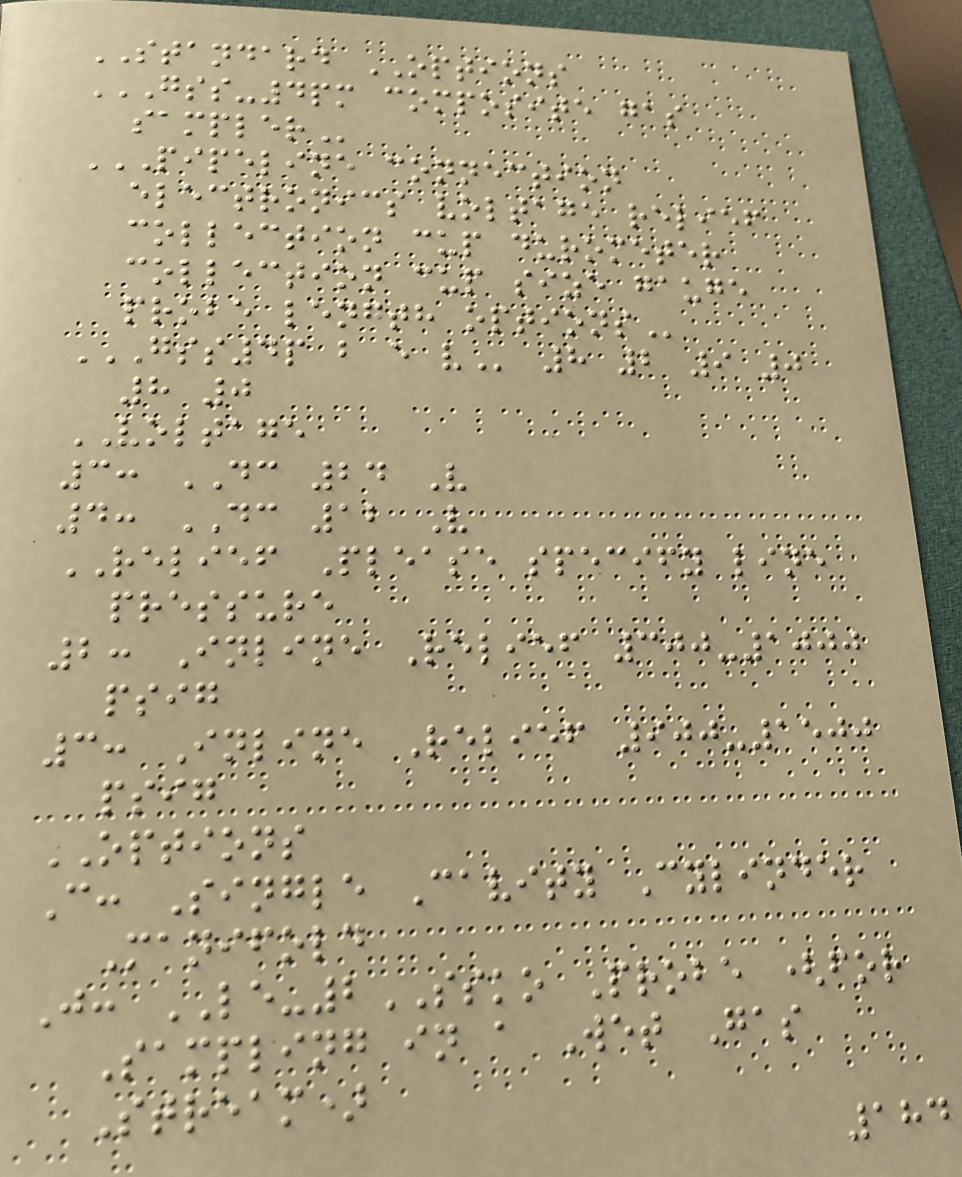STANDARD OPTIONS
GSS-4PM COMPOSITE GAS
SAMPLER
PIPELINE CONNECTION
ELECTRONICS VOLTAGE RELIEF
COLLECTION CUP DUROMETER
COLLECTION CUP SIZE GAUGE
PROBE LENGTH OPTIONS
GSS4P B E V 8 2 9 0
8 0
VOLTAGE
3: DC 24 V
4: DC 12 V
RELIEF Please specify line
pressure
2: Inline Relief 300-1000
psig
3: Inline Relief 900-1500
psig
OPTIONS
C: Single Cavity Cylinder
Manifold
J: LE-2SSKO Probe (for
Sampling in a Wet Gas
Stream)
184
